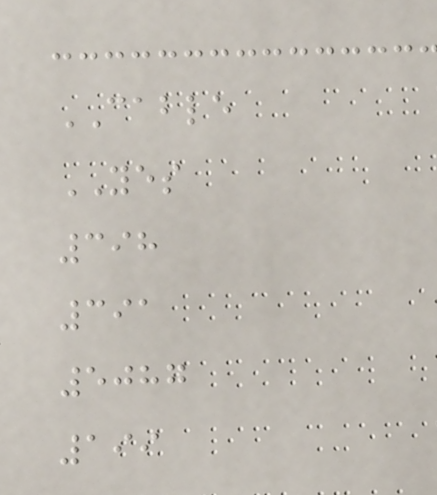CABLE
YES
398
391
5087
199
